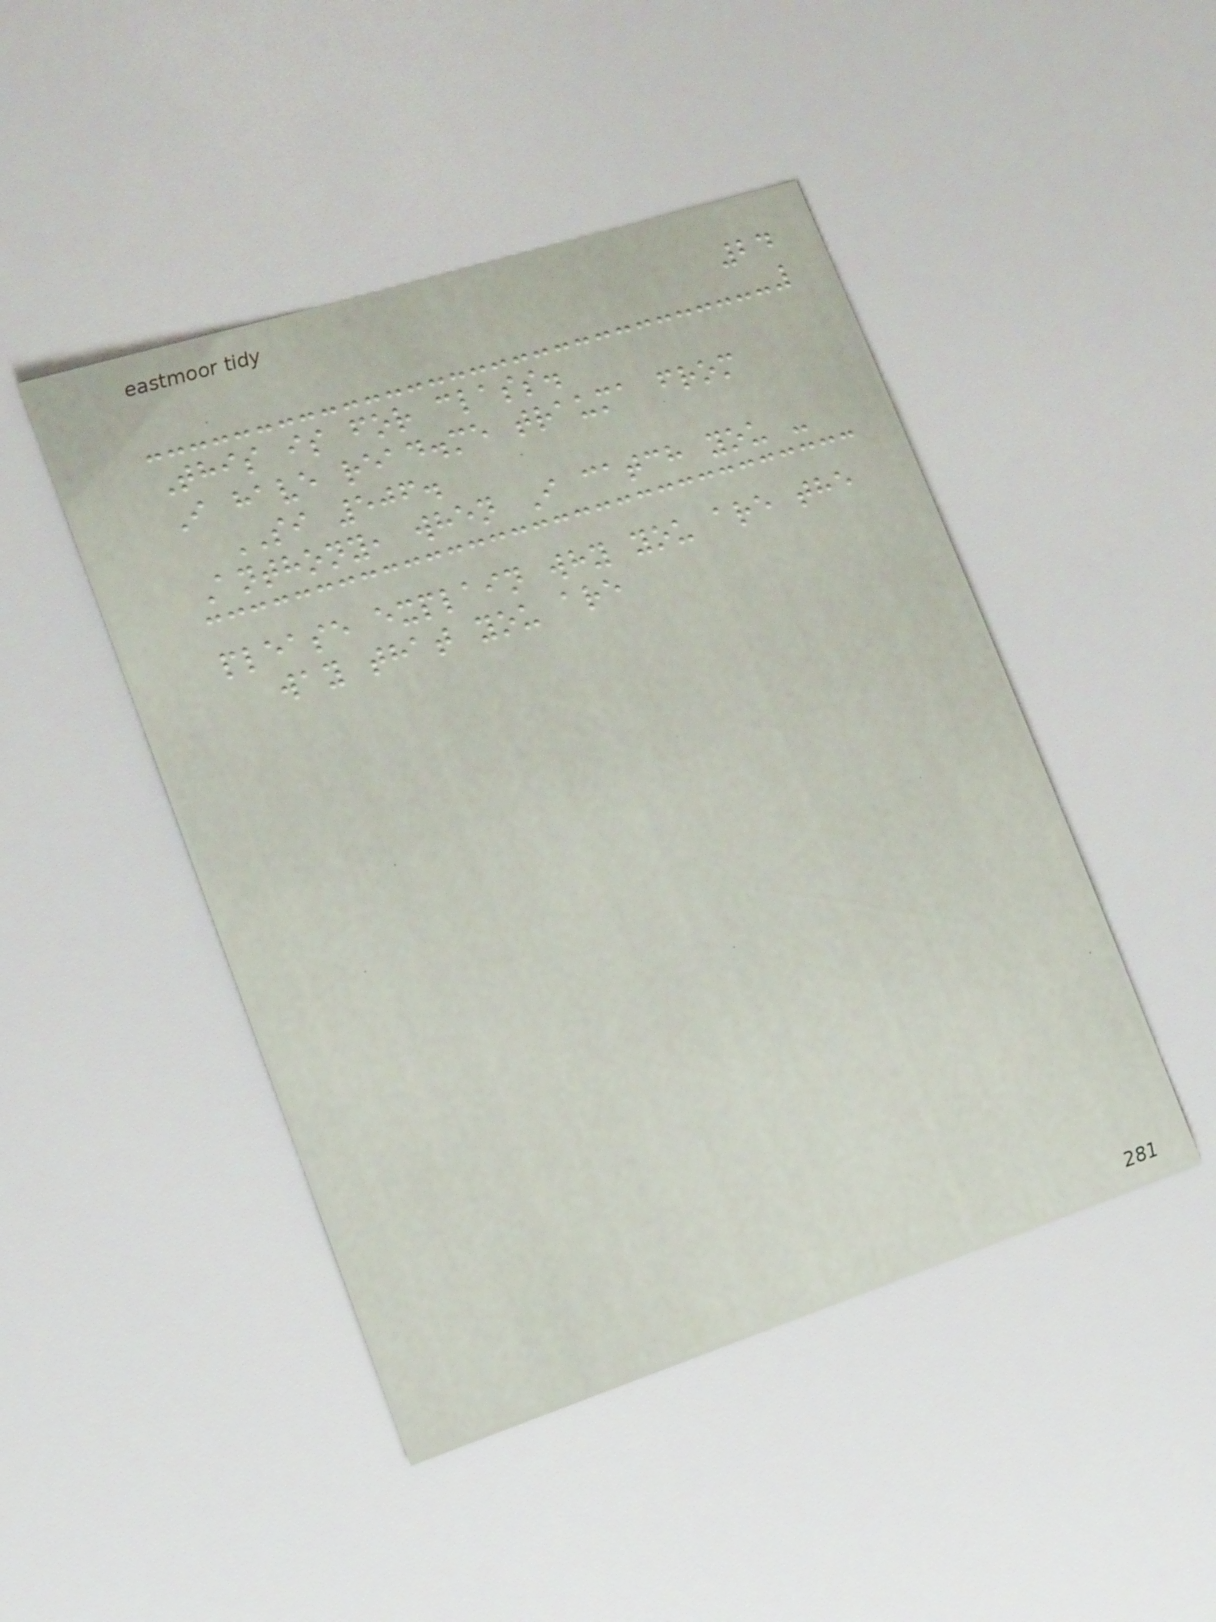24
This is for class.
I have read.me trauma from
SI 506.
Anthony, when I catch you -
please explain why you are the
way that you are
